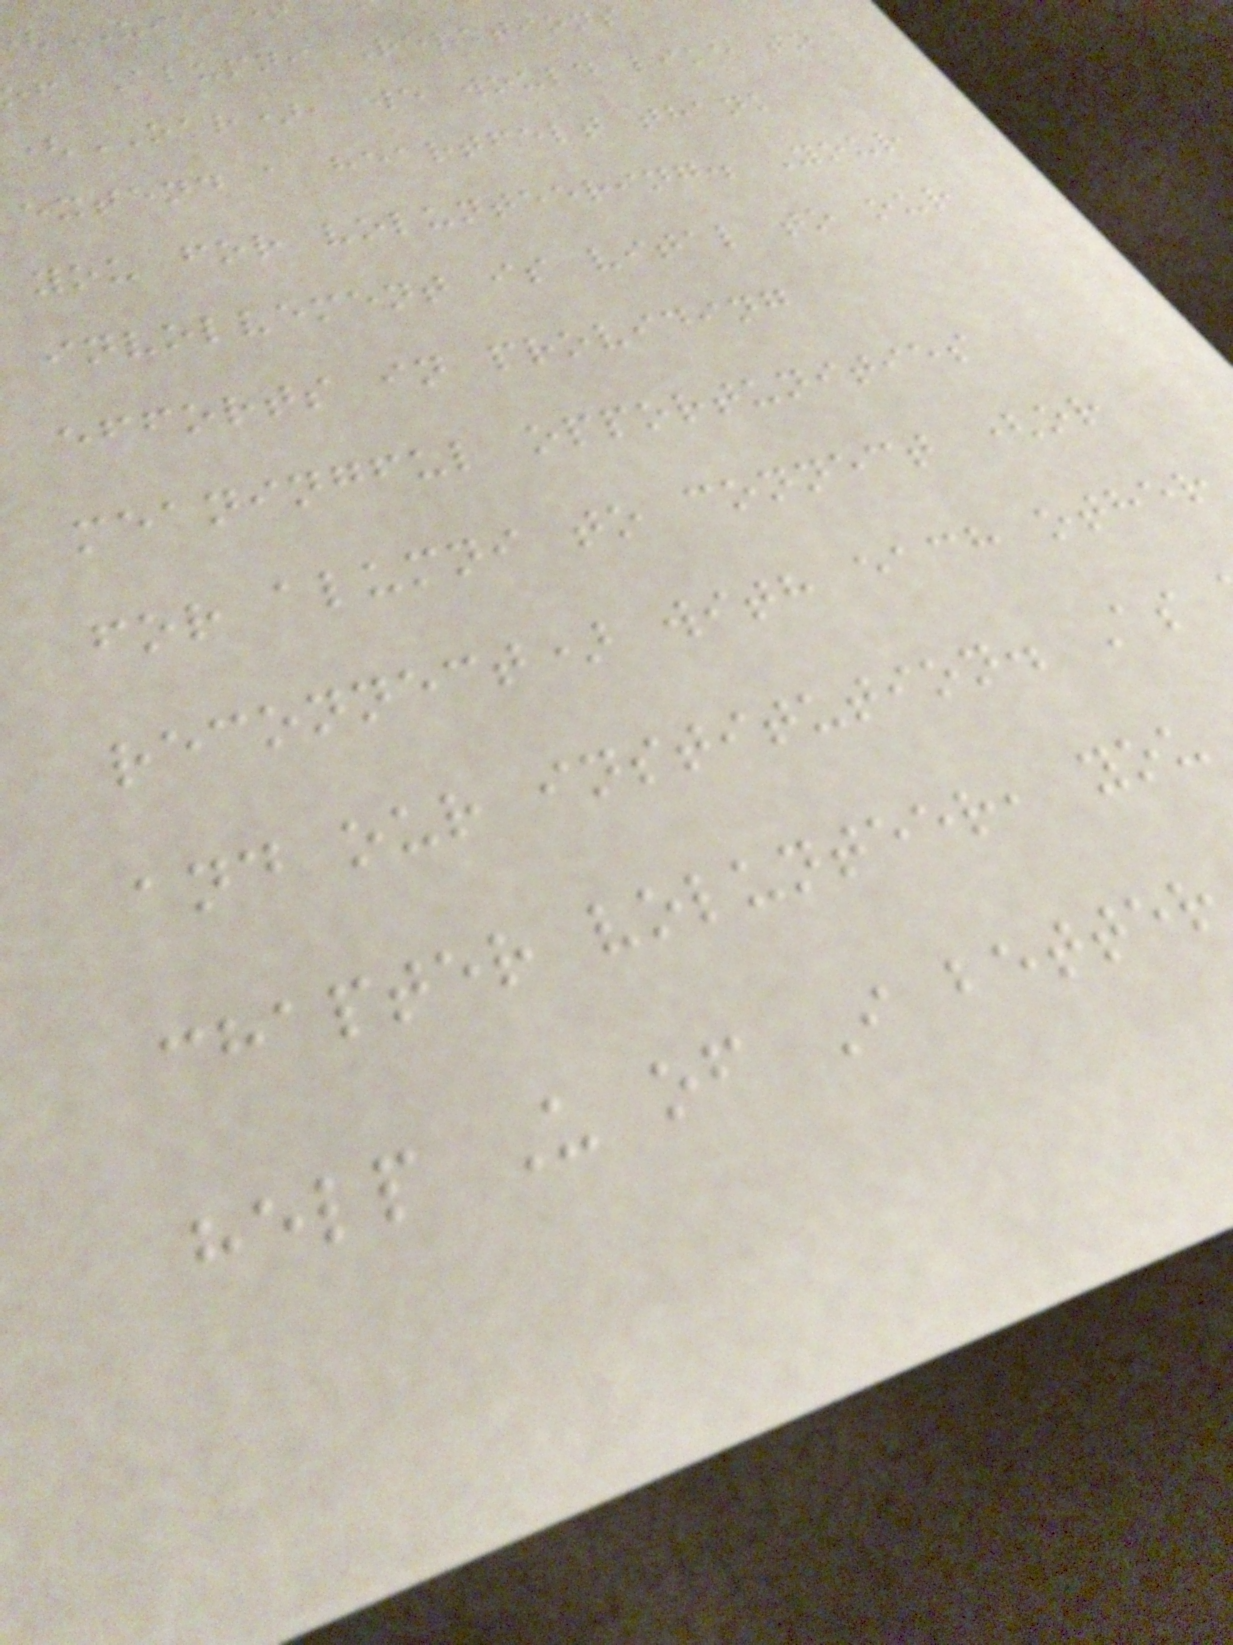f Alumni Relations
(OAR), we would like to
extend a heartfelt thank
you for volunteering. Your
involvement is vital to our
efforts in providing
meaningful opportunities
for alumni to connect (or
reconnect) with each other
and our institution. As
chapter volunteer, you
help U of I better
